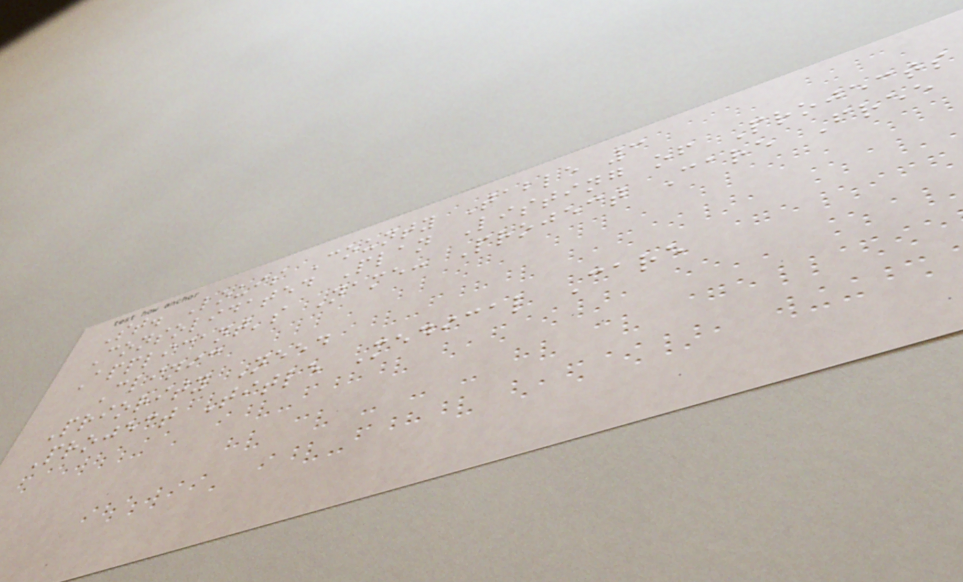St. Louis County Table 3
Consolidated Plan Listing of Projects
Applicant's Name: Project Care Free
Clinic
Priority Need
Project Title Medical Care
